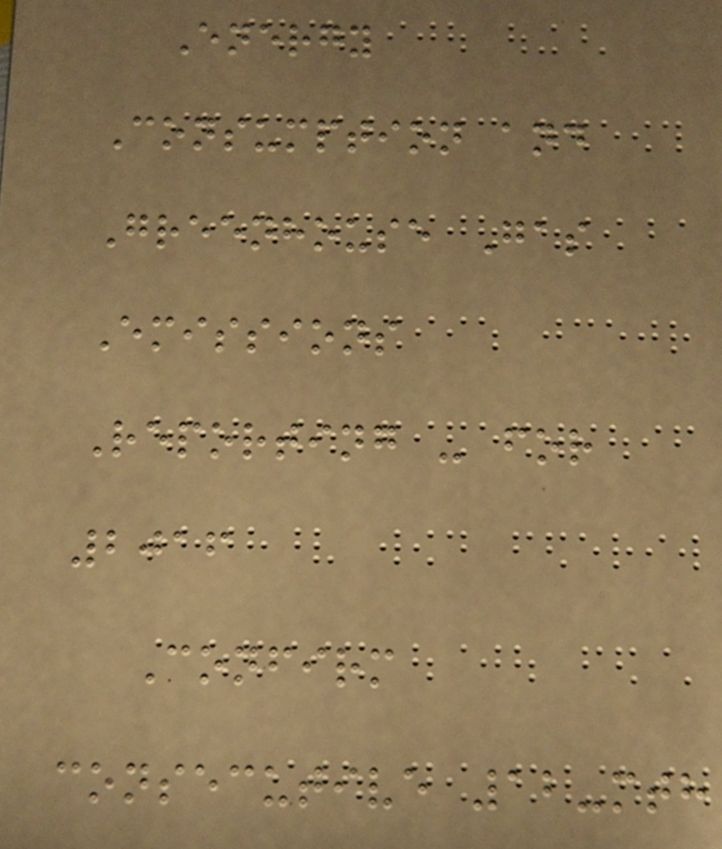Energy
Consumption and
Greenhouse Gas
Emissions
Reporting - for
2016
Confirm
consecutive 12-mth
